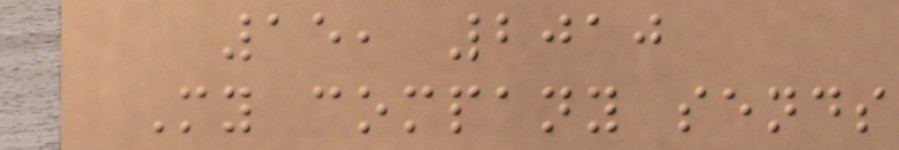15, 2010
My company sends
